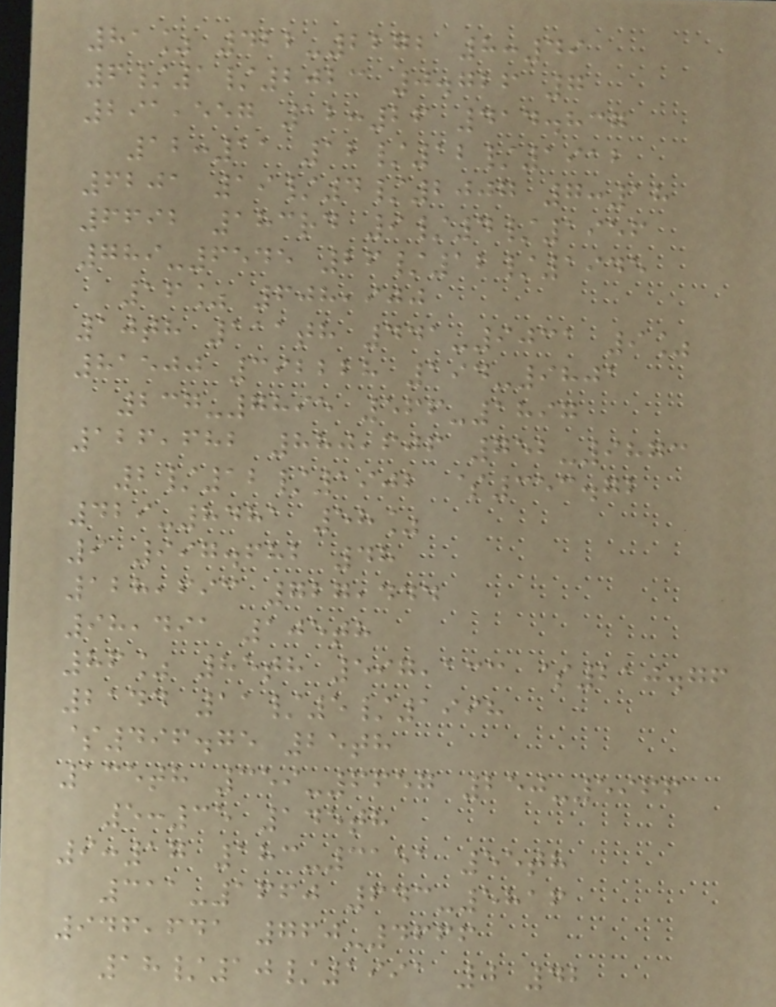81% 422-2272 8:49
6/1/2023 0.726 7
291,557 12:26 414.837
12:11 12/12/1912
6201 19/4/2007 7:18
6692 183rd 9/4/1956
789-6545 26/12/1945
16% 608,900
10th 111th 441-9031 9%
81500 392228 194-9801
237-7895 566-1897
126,682 880,606 752-9873
2/12/1902 $353.72
429-8481 58%
9 997.682 48
128,693 727,444
98,491 105th
86% 85th 597,133 $210.76
2144 11/5/1998
$496.75 25th
135th 359-6657 250-5966
5:35 145th
9:17 183-3151 55th
311-1660 643-5816
946,641 760-4666
18/10/1991 0 42
